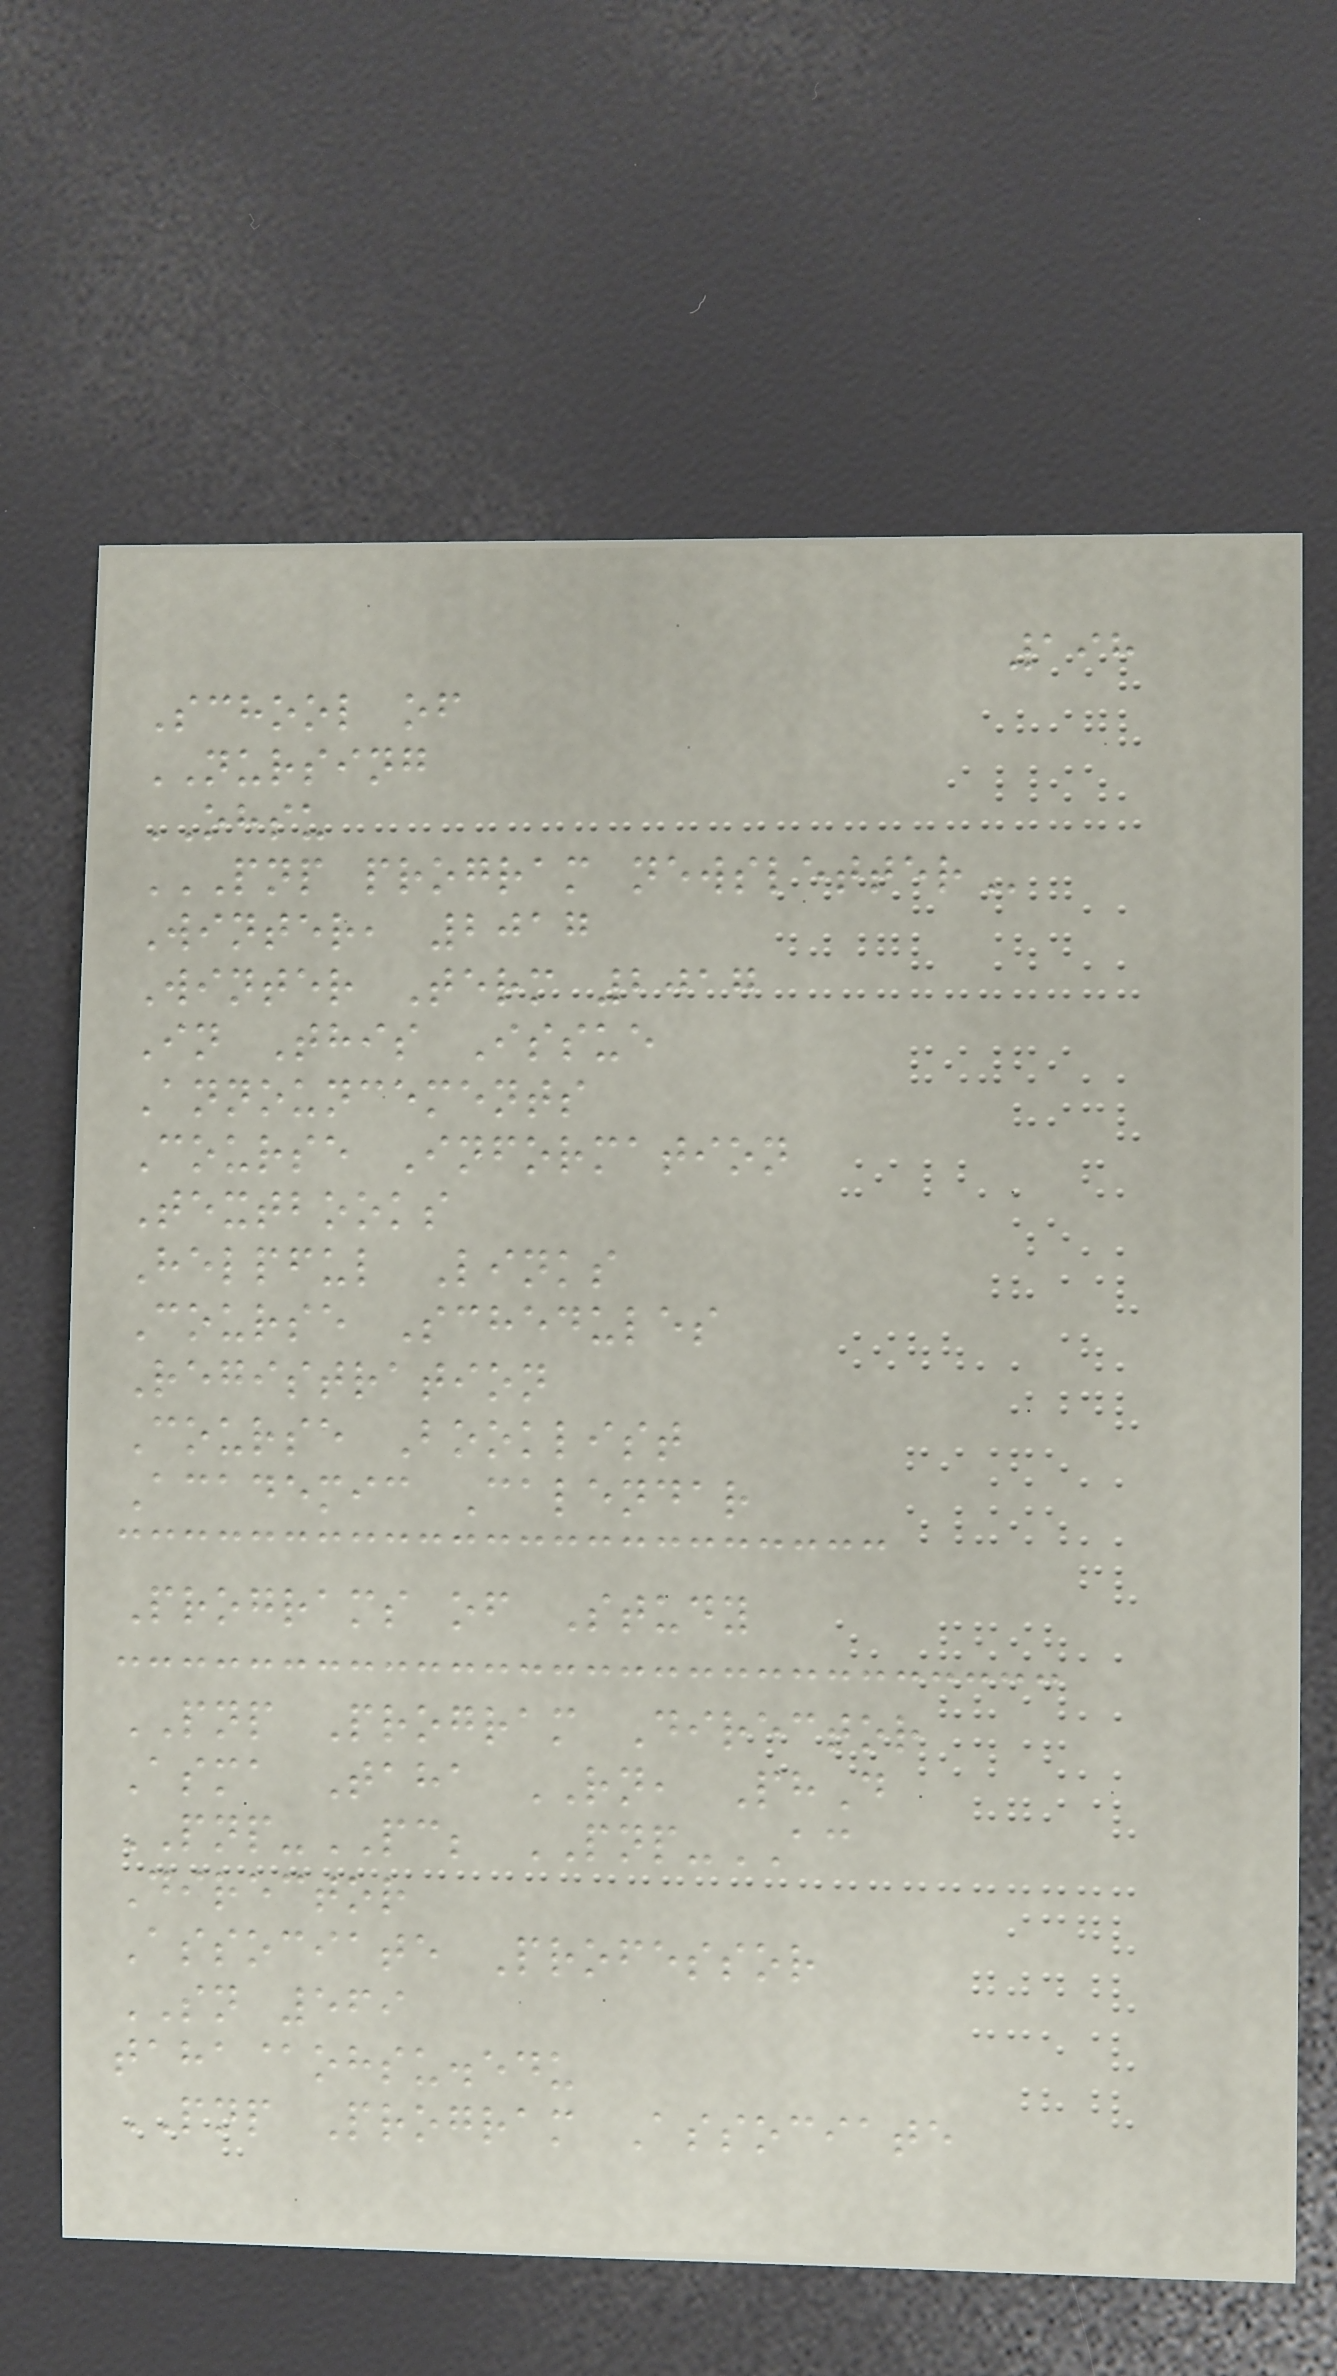198
School of
NURSING
OHSU
PNP PROGRAM NEWSLETTER
Winter, 2017
Winter Term 2017
In This Issue
Announcements
Course Information
Textbooks
Helpful Links
Course Schedules
Registration
Course Booklist
Academic Calendar
Programs of Study
PNP Program Director
Asma Taha RN, PhD
PNP-PC; PNP-AC
Director
Associate Professor
SN 569
taha@ohsu.edu
PNP Program Associate
